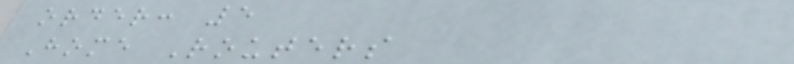order: 5
Home Routers
